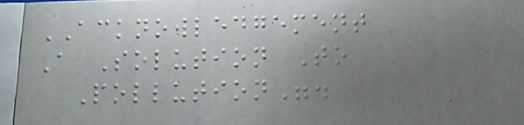ACKNOWLEDGEMENT
A Solution To
Pollution".
